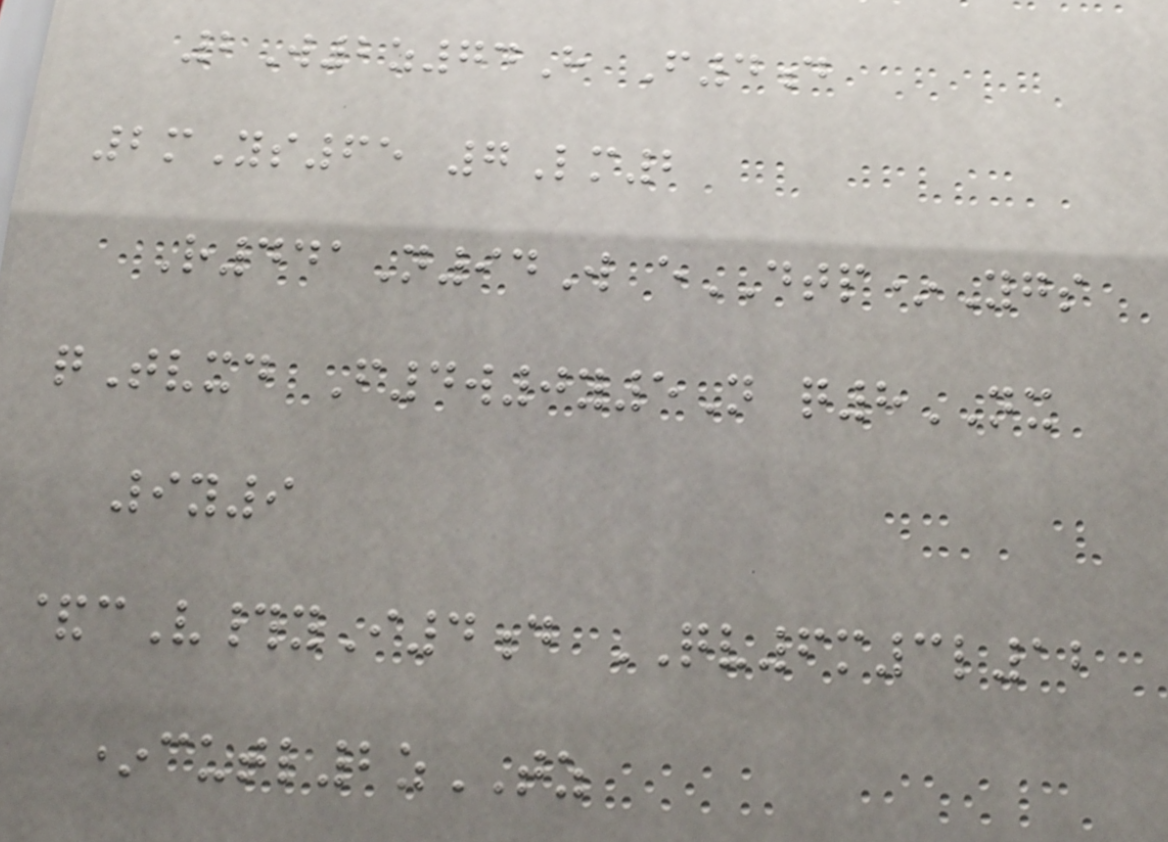2W2z74H F4d
2mYs65 7Lm2
R441N94W eDTP*Ygs
qTvxd F4w0y5N q8NX
9y9
&cV#yI4d QV6m3l12
*cutl2zTZ
